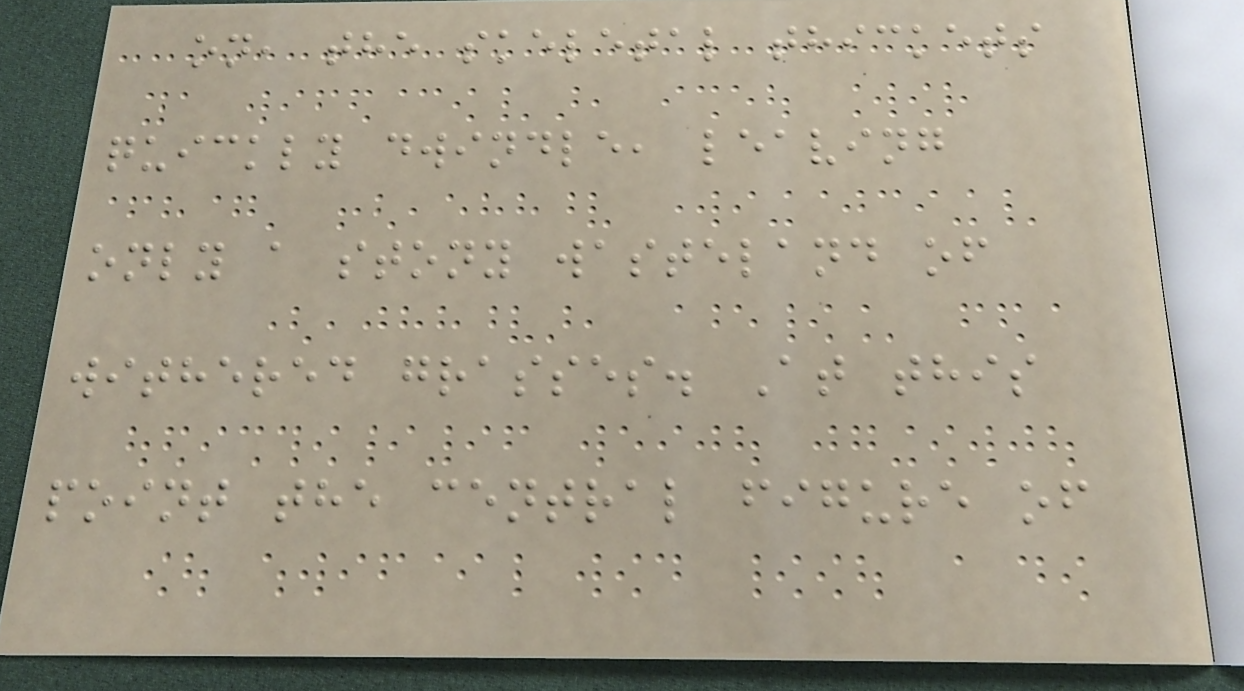on, the skeletal thickets
quickly dwindle, leaving
only a stony wasteland of
withered grasses. At this
point the central figure of
